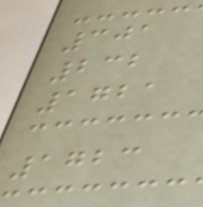301
232
1721
1723
